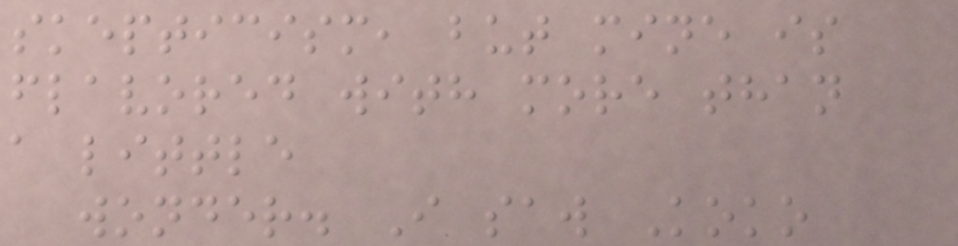skepticism, but mine is
flavored with more than
a little
wonder. I saw Koko
